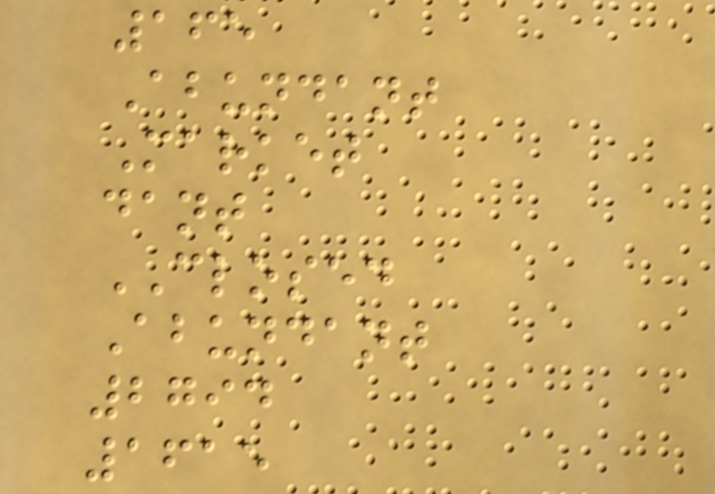165
Abundant
Market
dant
CLOSED
Abundant
2794
1615
